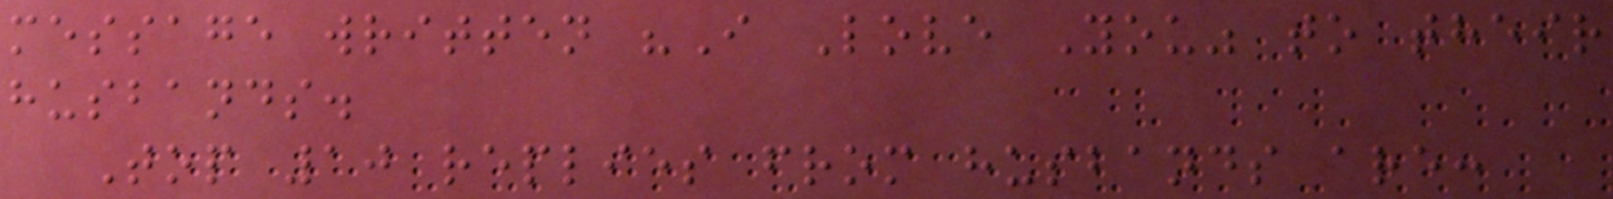message written "I Love You" to their
husbands.
Top 10 replies from husbands are:
